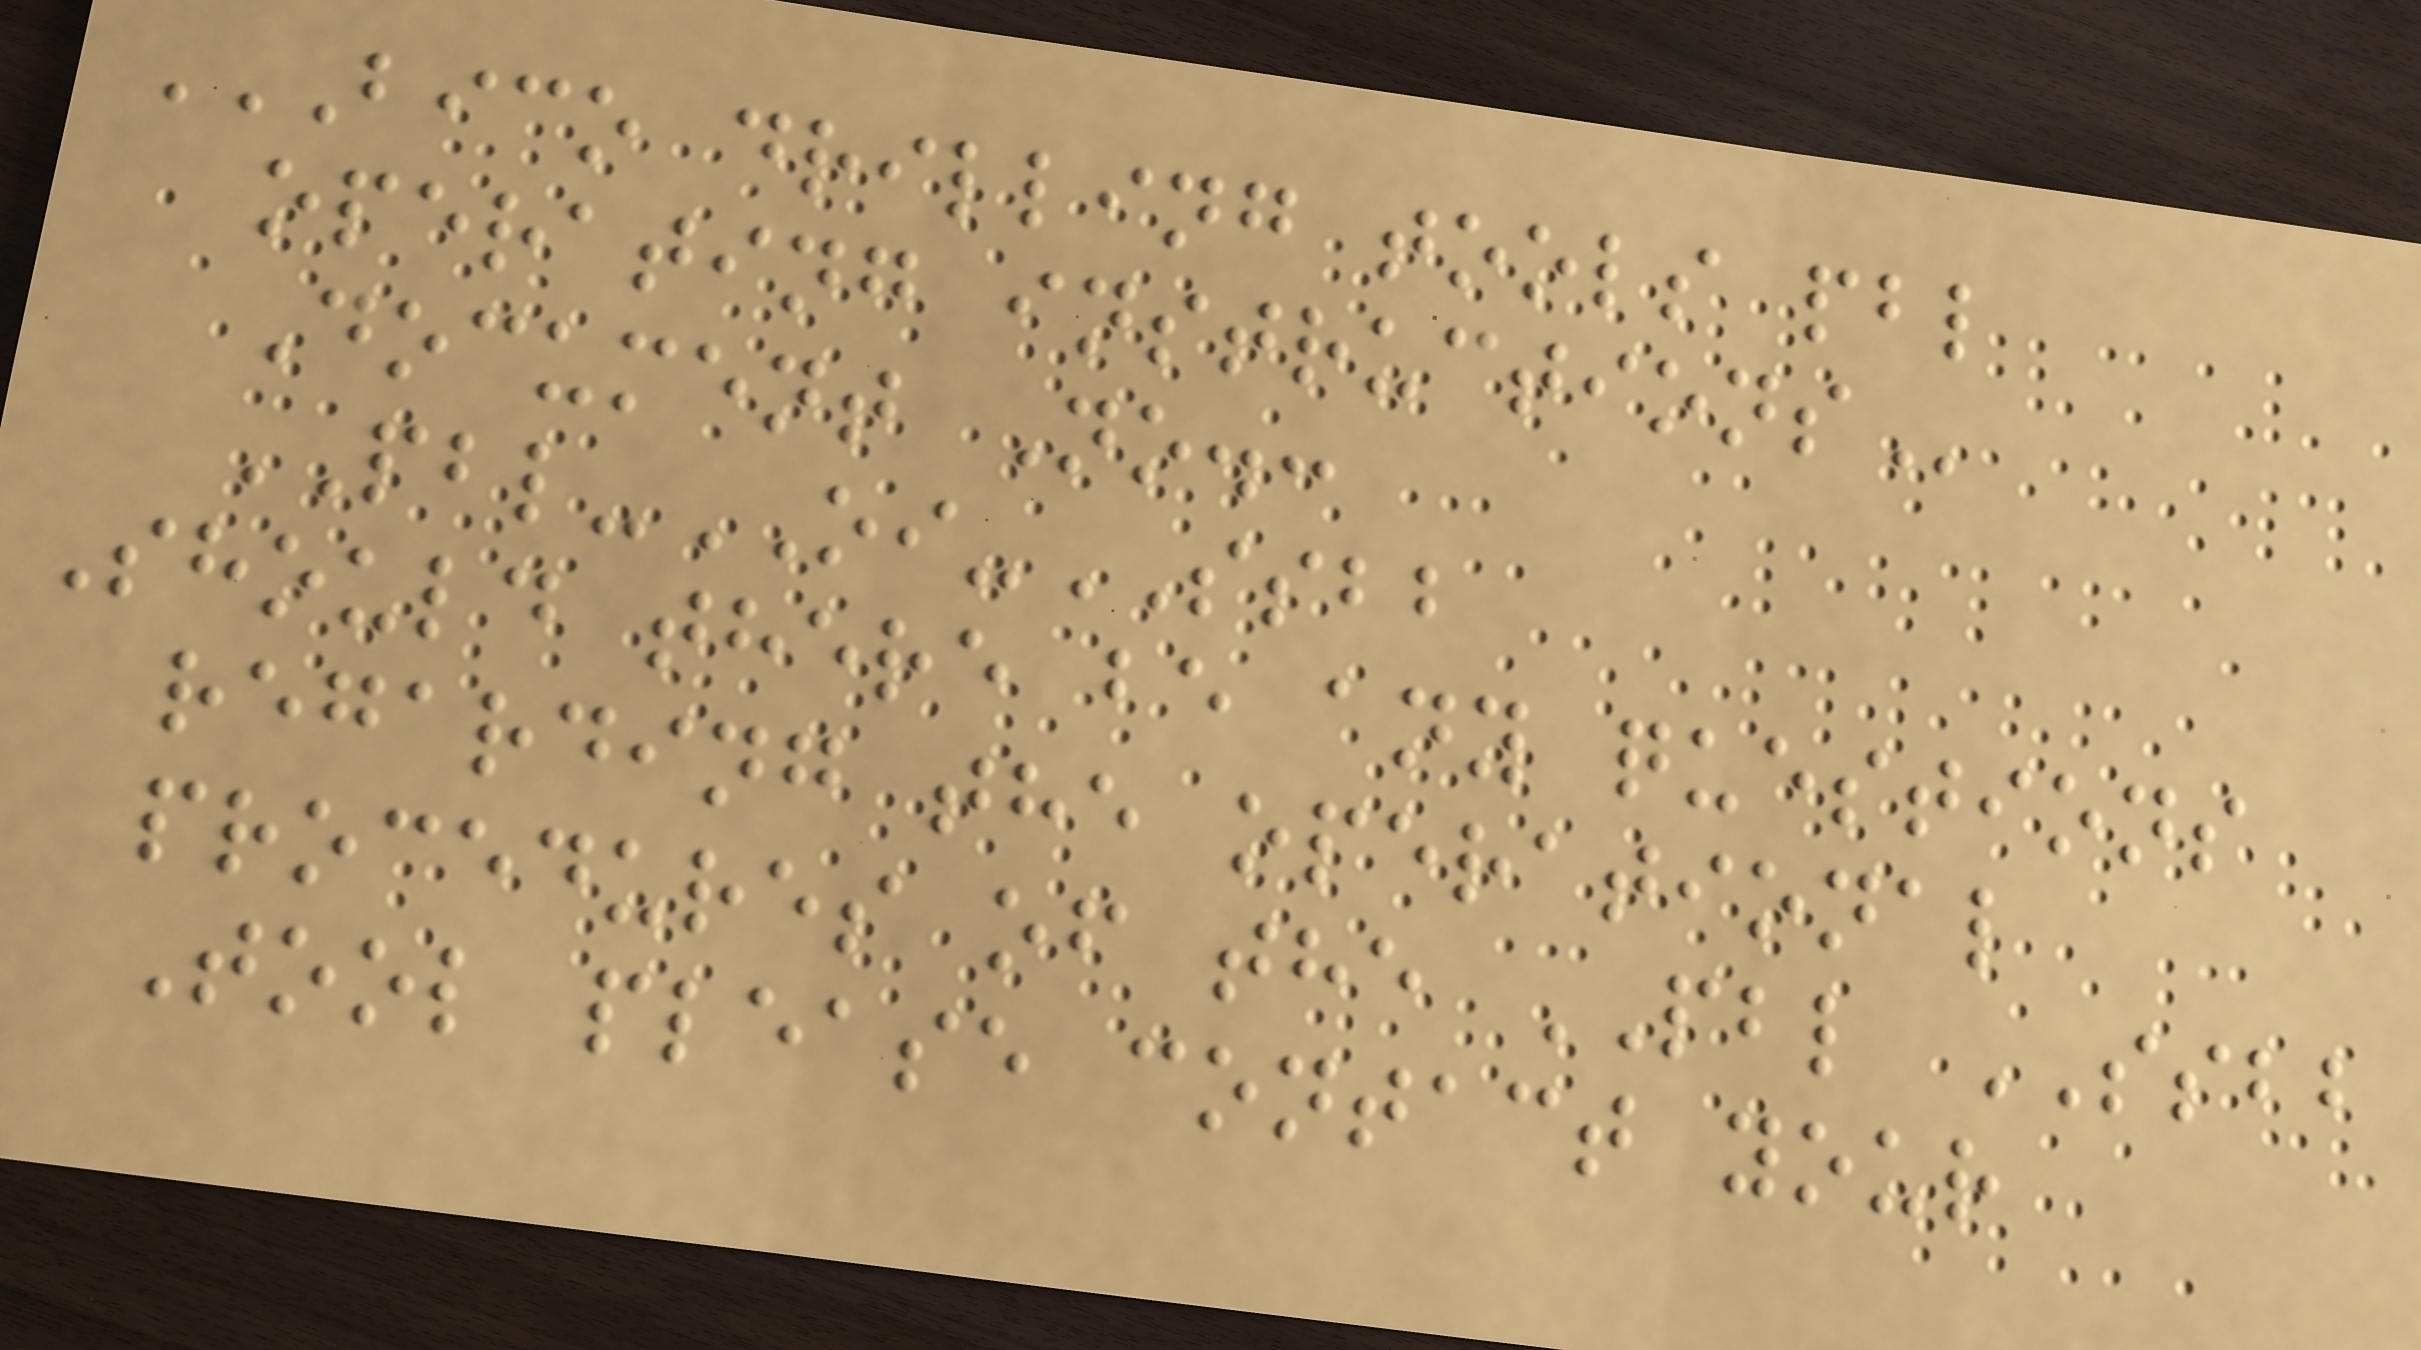BICO DRILLING TOOLS PBL
OPERATING INSTRUCTIONS
Document No.:
PBL-OI-SSBB
Should there be any questions
regarding the operational
procedures of the PBL SSBB
Tool please contact your
